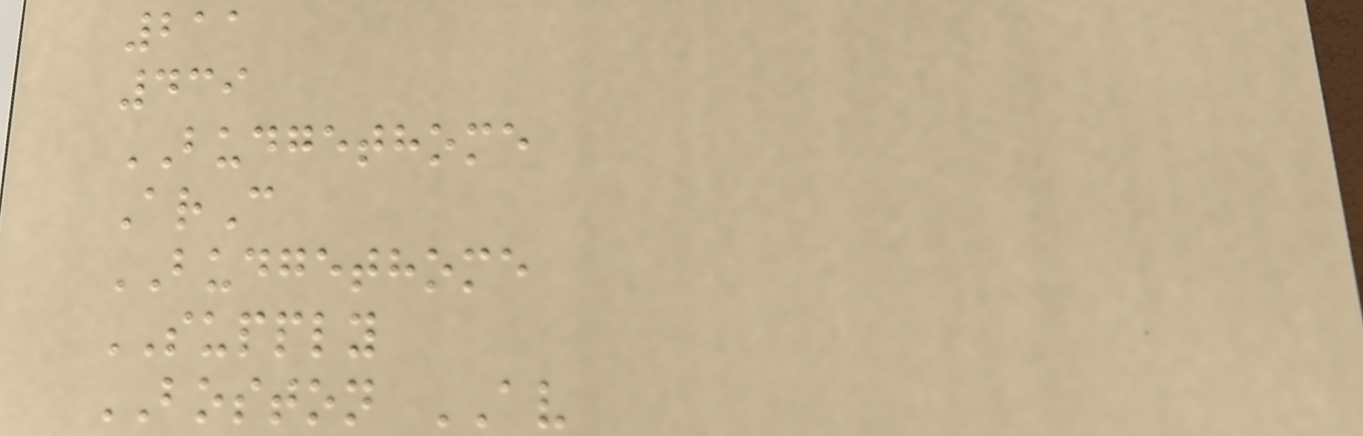211
439
BUDGETHOME
ArC
BUDGETHOME
SUPPLY
BOSTON AV
